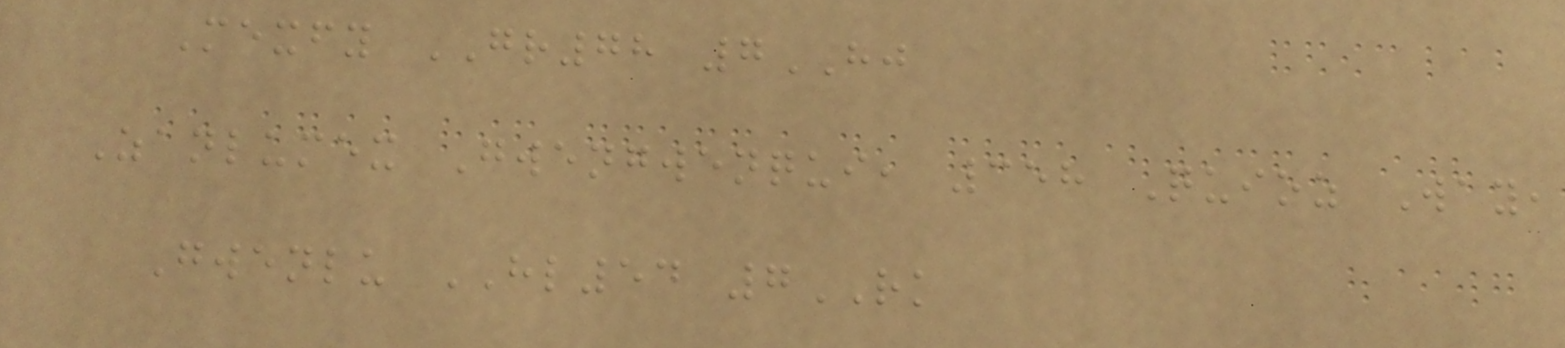Mexfy GR78 7HJ
Zanlumex Gwengwenqui, 358 Quioz Way,
Gwenlu HL54 7RK
